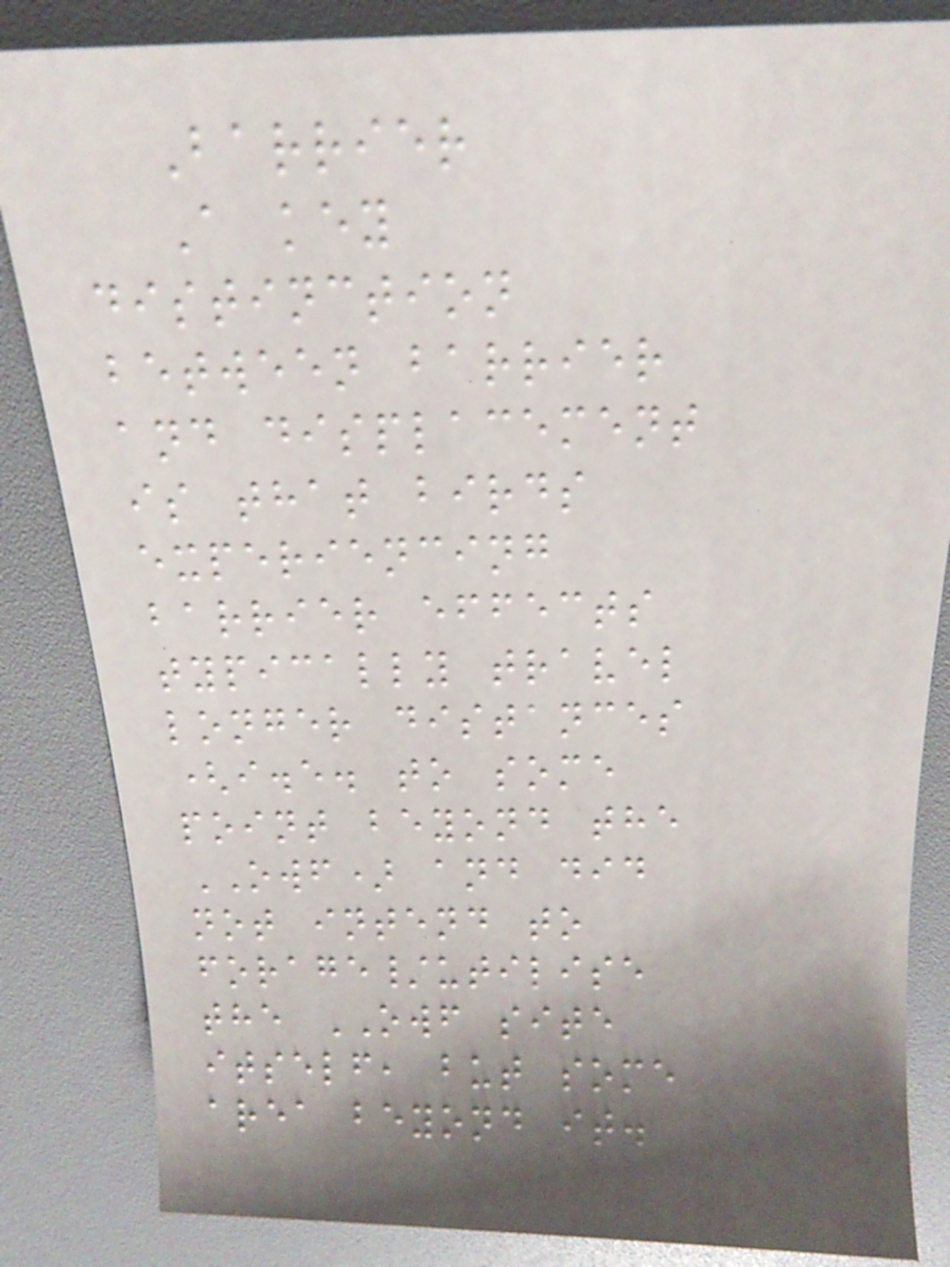Barrier
A key
distinction
between barrier
and displacement
is that birds
experiencing
barrier effects
typically travel
longer distances
(i.e. to some
point beyond the
OWF) and did
not intend to
forage/utilise
the OWF site
itself, but some
area beyond it.
